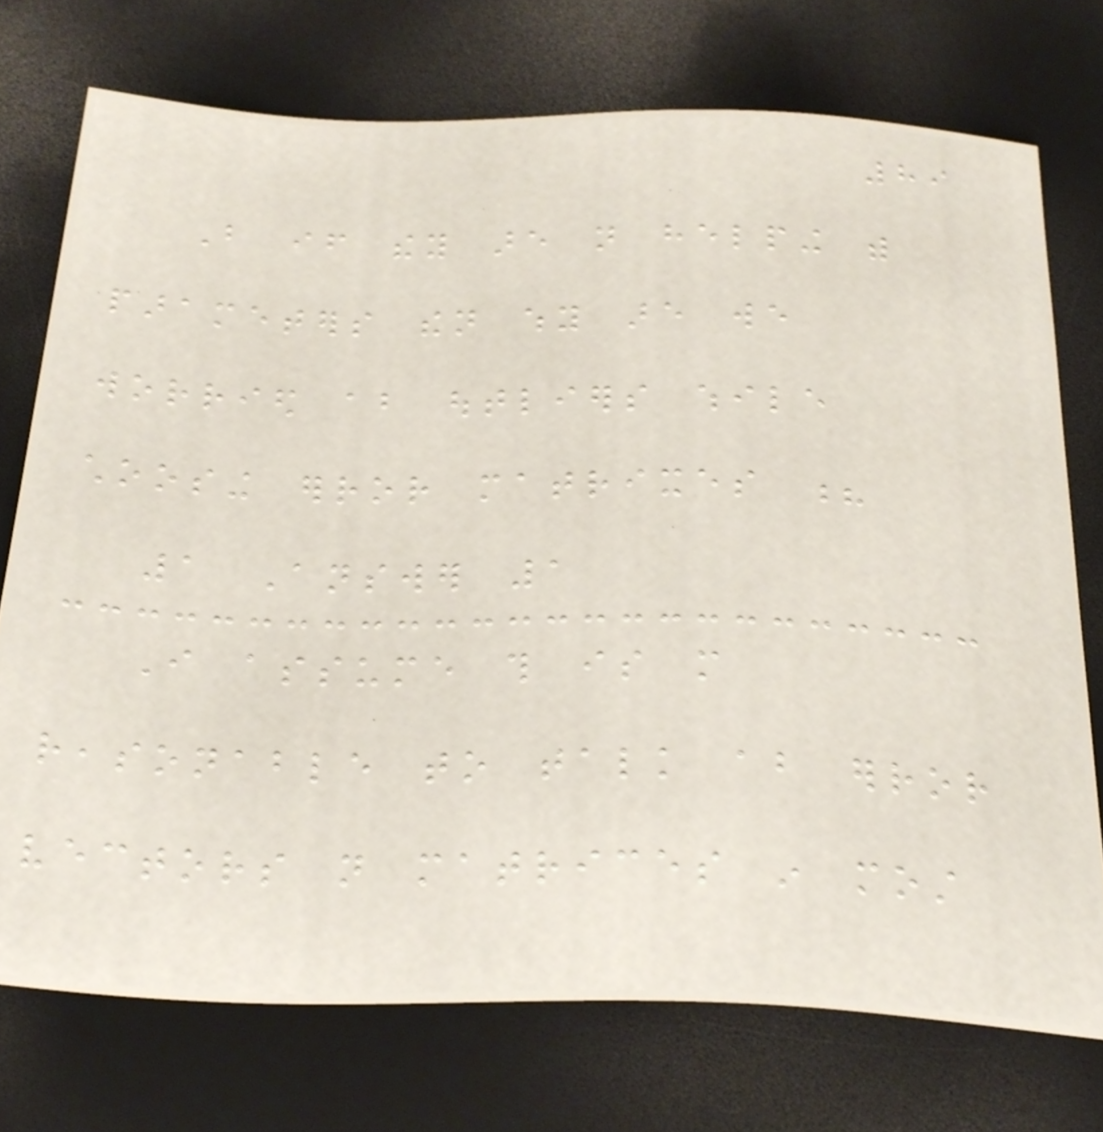89
But if they are not helping with
parameters then why are we
worried about outliers while
choosing error matrixes ?
1 Answer 1
I assume this is more
reasonable to talk about error
vectors not matrices in most
